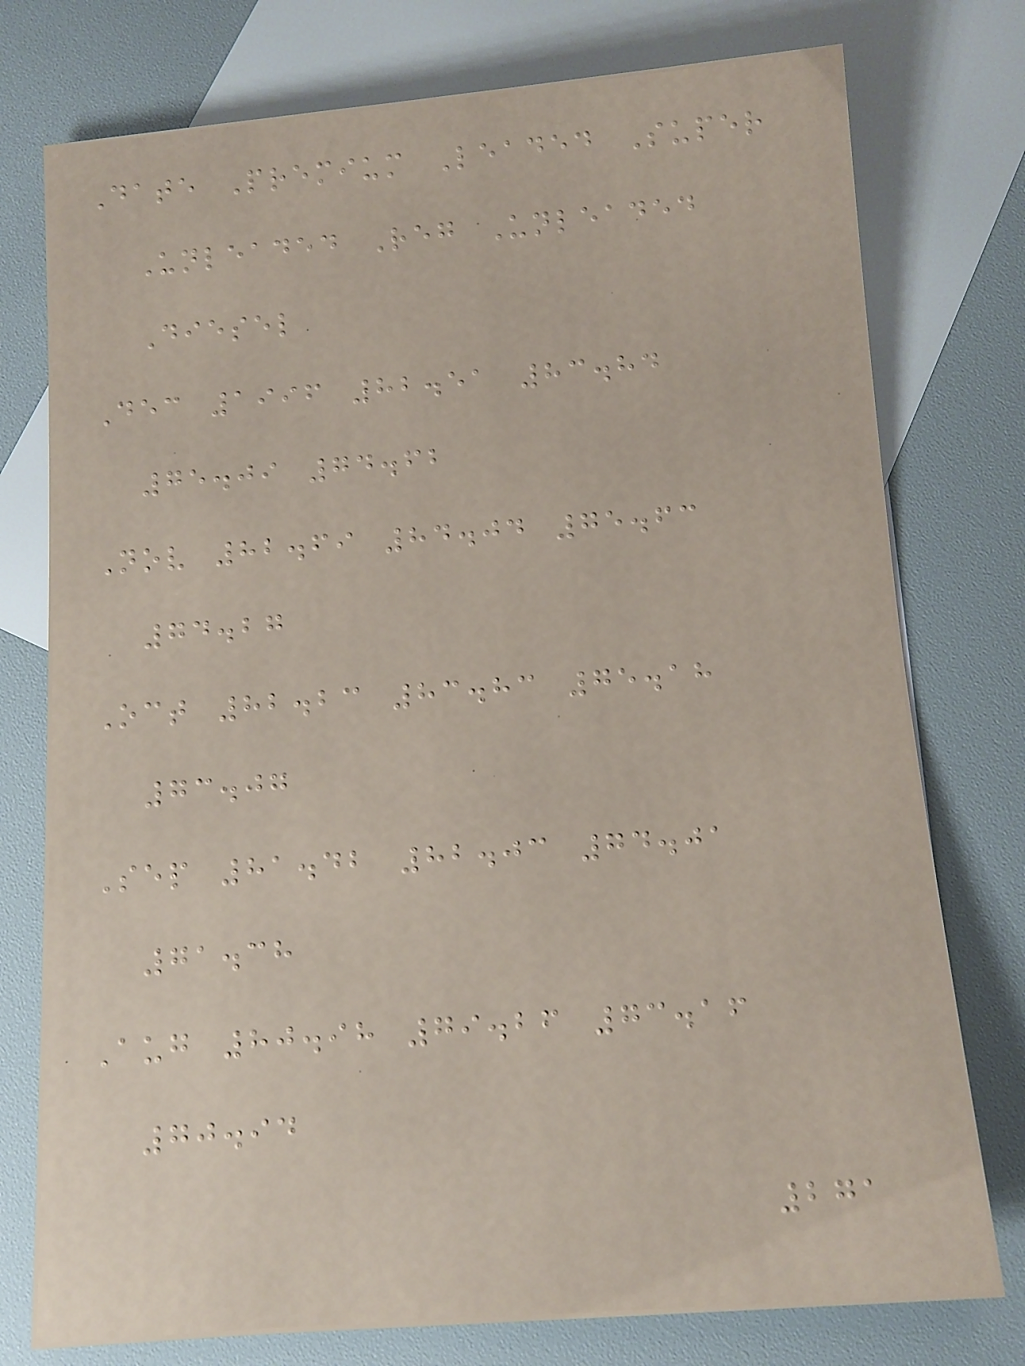Date Premium Leaded Super
Unleaded Reg Unleaded
Diesel
Dec 1996 82.51 83.84
75.09 74.62
Nov 82.69 84.04 75.63
74.27
Oct 82.23 83.83 75.18
73.07
Sep 81.42 82.03 74.01
71.38
Aug 80.98 79.26 73.16
70.94
271
